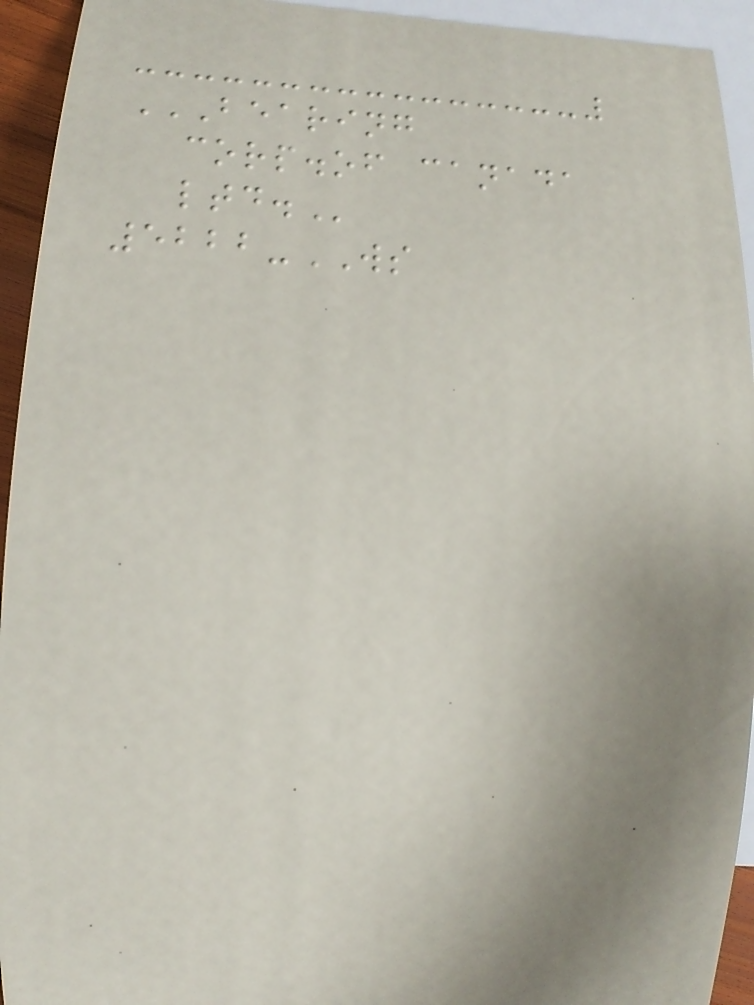BEARING
CORP.OF CANADA
LTD.
5222-WS
